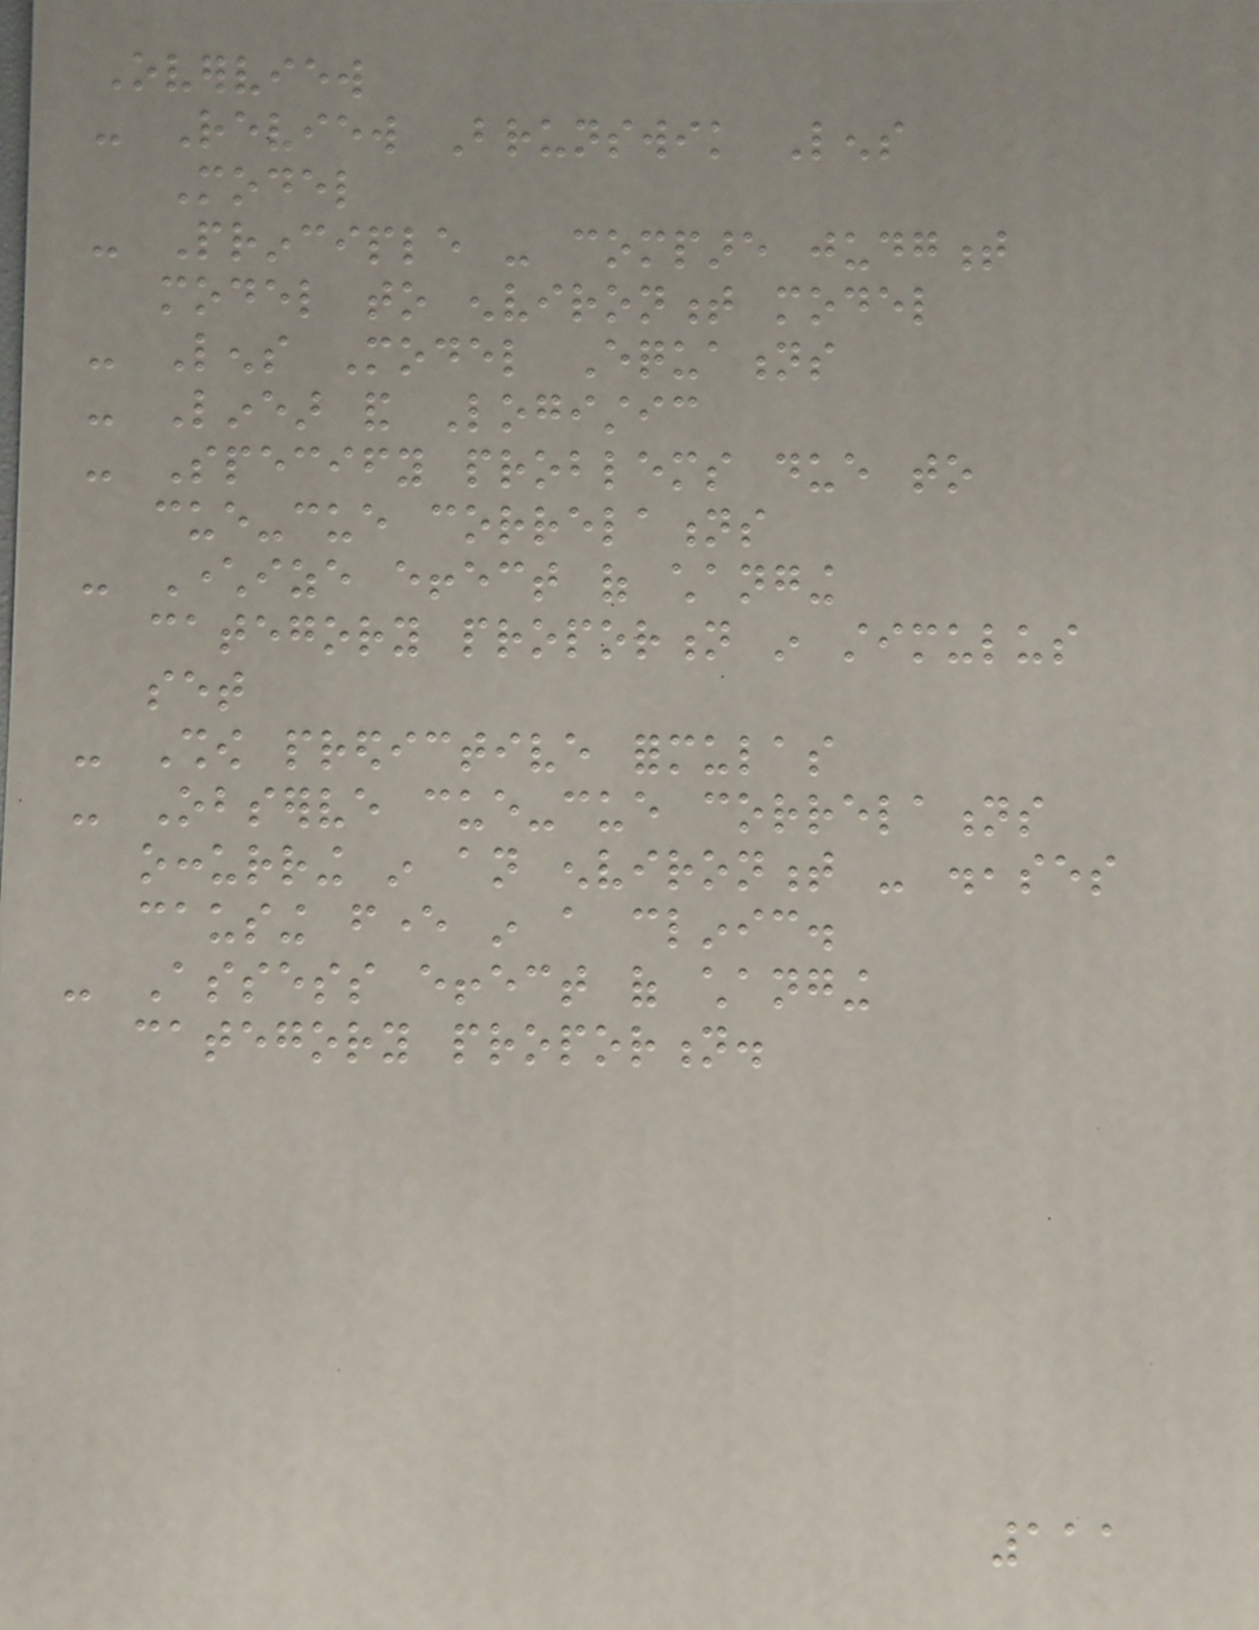Overview
- Review Brunswik Lens
Model
- Principle - compare judgment
model to environment model
- Lens Model Equations
- Linear and Logistic
- Specify problems due to
cue-cue correlations
- Characterize effect of changing
category proportion in stimulus
set
- Show predictive formulas
- Observe cue-cue correlations
occurring in an environment - diseases
causing fever in a clinic.
- Assess effect of changing
category proportion.
111
